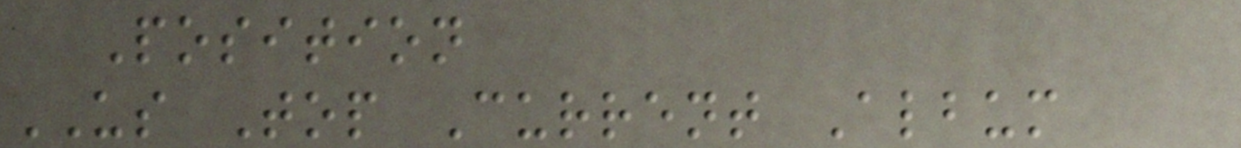Position
US Top Current Album
